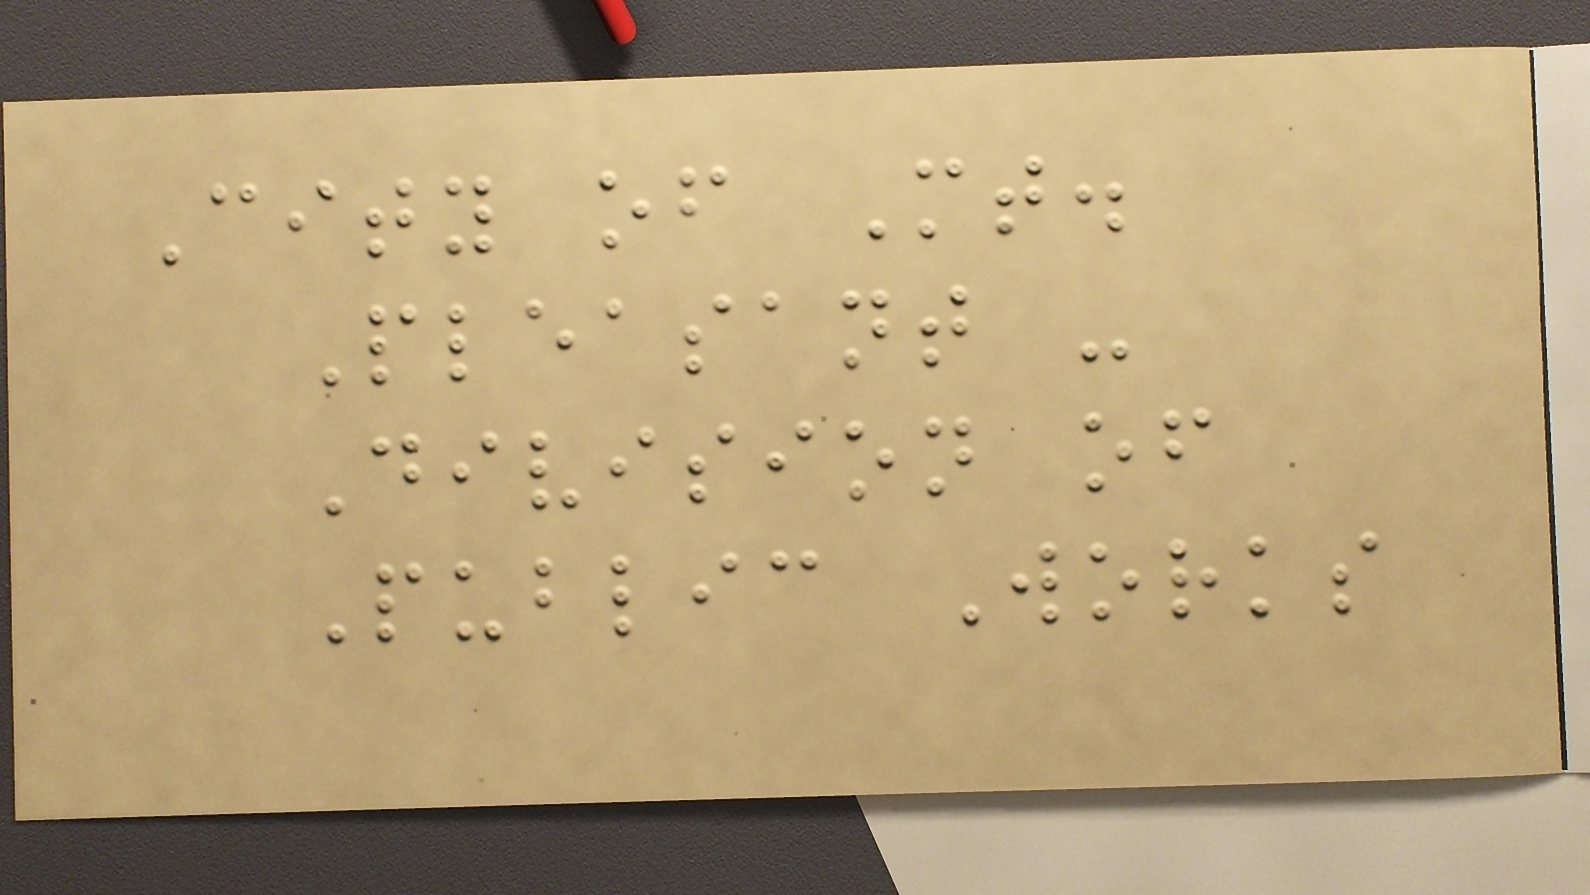City of Mt.
Pleasant -
Division of
Public Works
